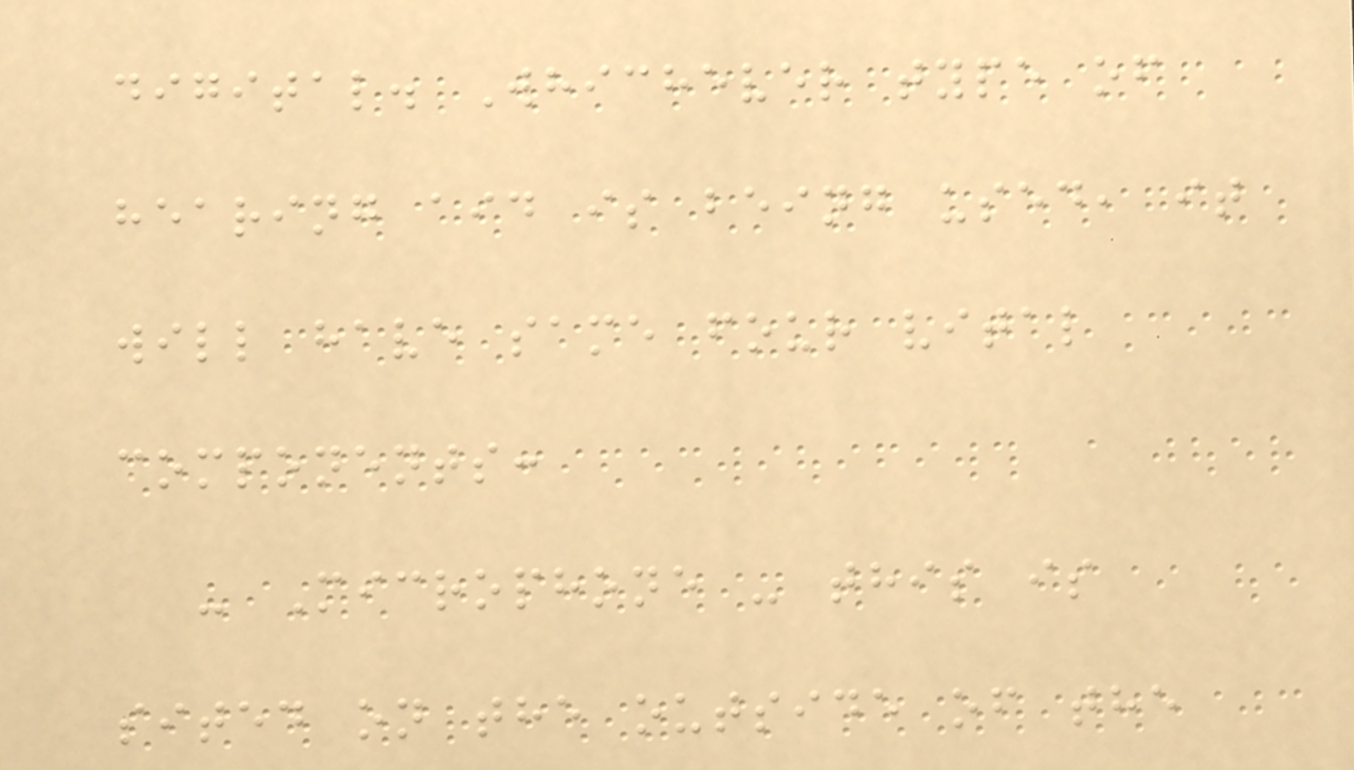digital. Whichever type of
hearing aid is being used, it
will have same four vital
components:
- Microphone - this is
sited on the outside of the
